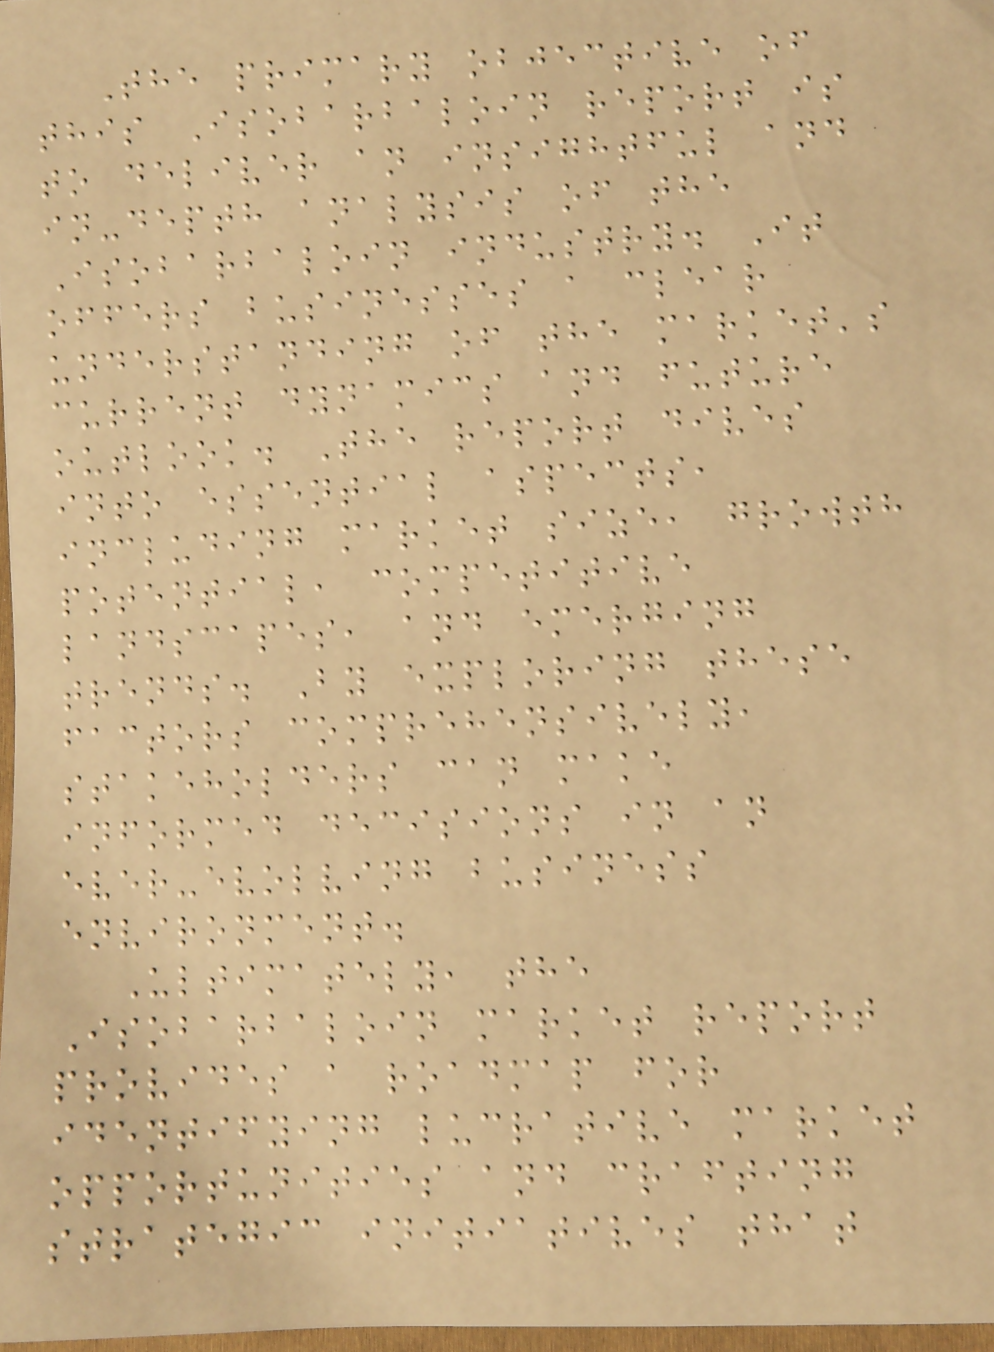The primary objective of
this Isobarbaloin report is
to deliver an insightful and
in-depth analysis of the
Isobarbaloin industry. It
offers businesses a clear
understanding of the market's
current dynamics and future
outlook. The report dives
into essential aspects,
including market size, growth
potential, competitive
landscapes, and emerging
trends. By exploring these
factors comprehensively,
stakeholders can make
informed decisions in an
ever-evolving business
environment.
Ultimately, the
Isobarbaloin market report
provides a roadmap for
identifying lucrative market
opportunities and crafting
strategic initiatives that
